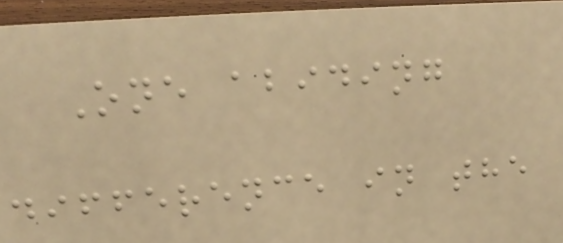One abiding
difference in the
